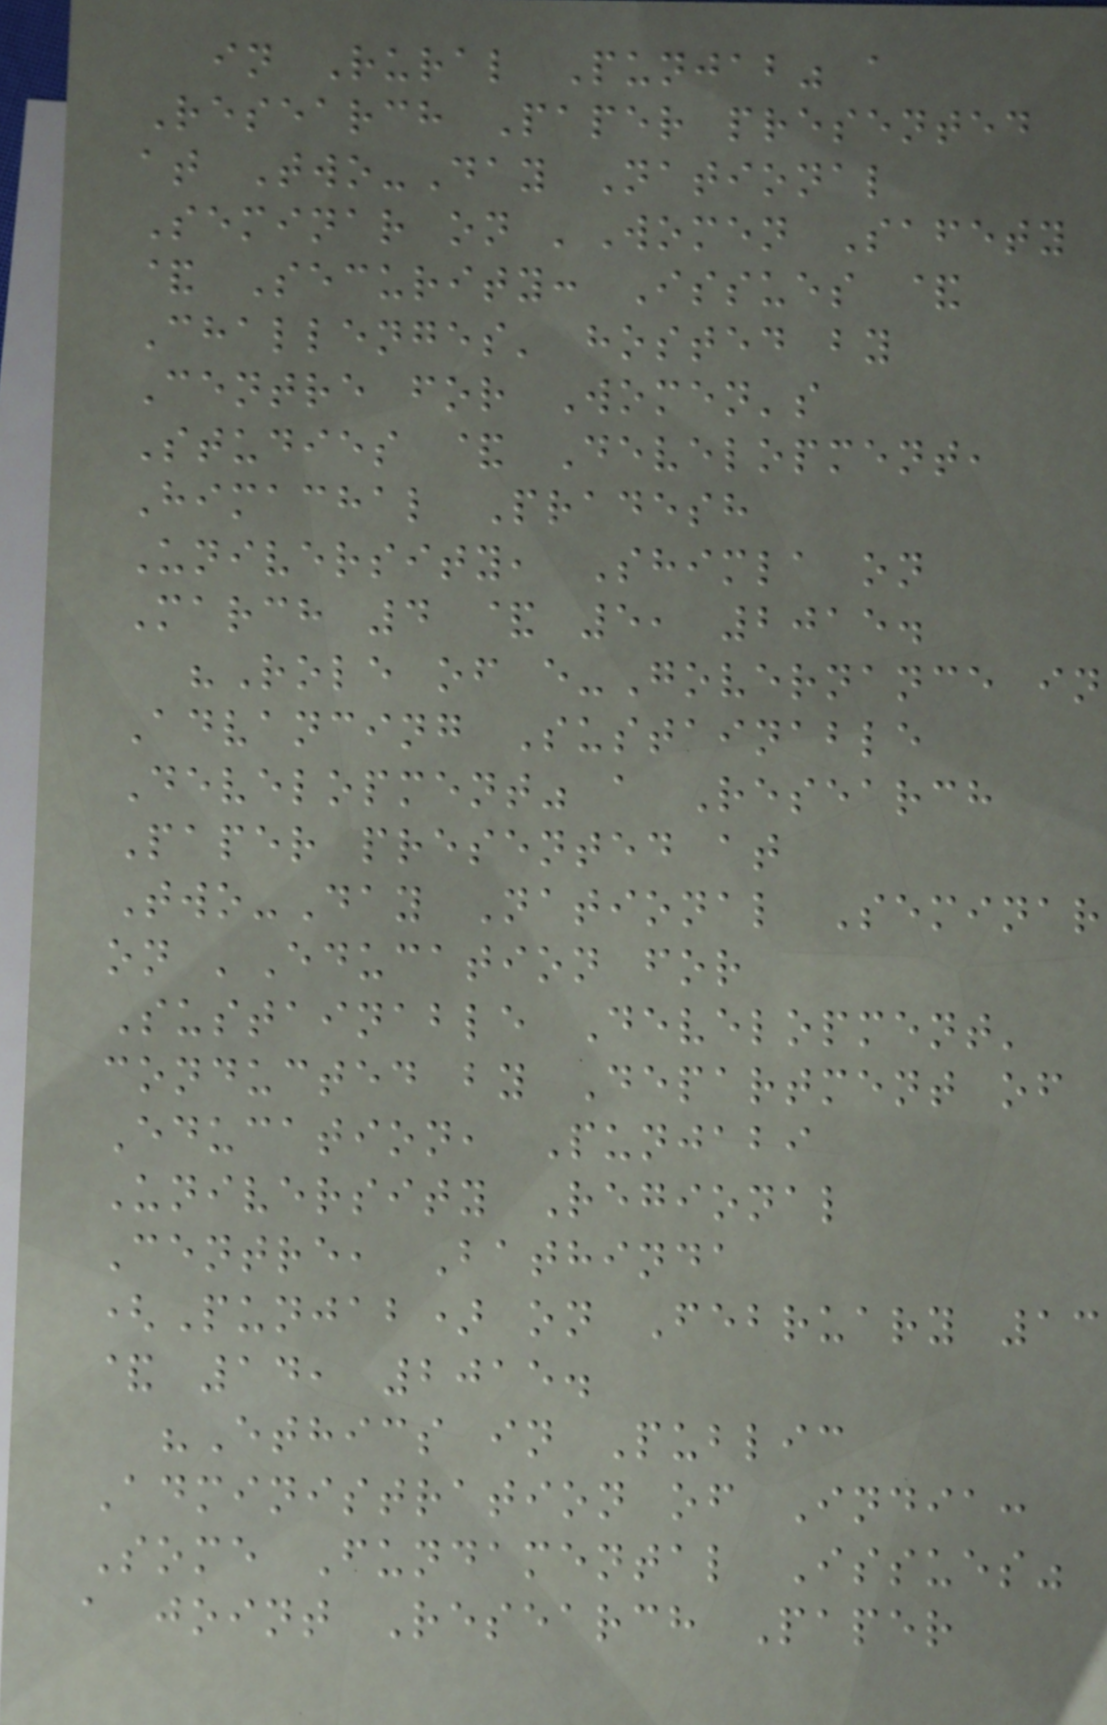in Rural Punjab" a
Research Paper presented
at Two-Day National
Seminar on 'Women Safety
& Security: Issues &
Challenges' hosted by
Centre for Women's
Studies & Development,
Himachal Pradesh
University, Shimla on
March 4 & 5, 2015.
"Role of e-Governance in
Advancing Sustainable
Development" a Research
Paper presented at
Two-Day National Seminar
on 'Education for
Sustainable Development'
conducted by Department of
Education, Punjabi
University Regional
Centre, Bathinda
(Punjab) on February 13
& 14, 2015.
"Ethics in Public
Administration of India:
Some Fundamental Issues"
a joint Research Paper
